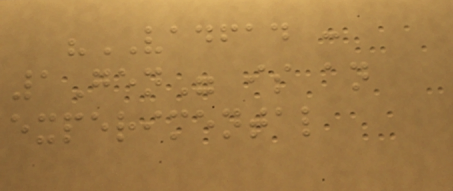"VADFAD :
1Gen" is an
experimental
